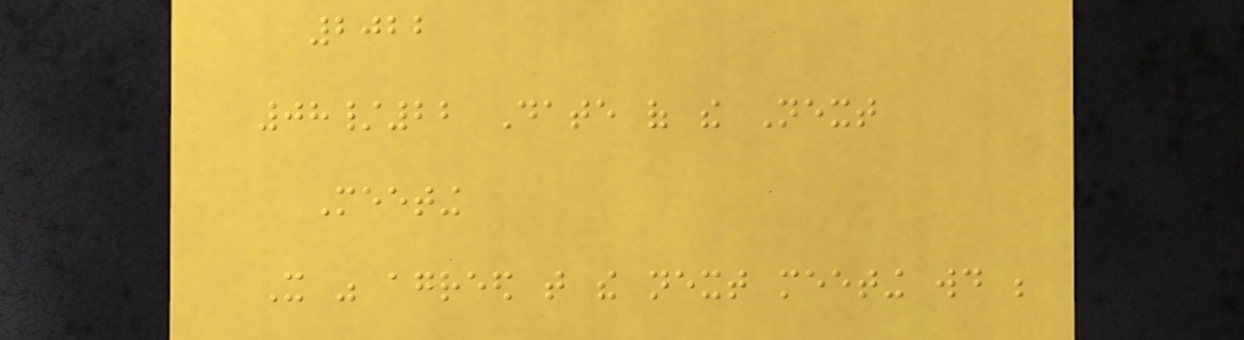2022
08/22 Date of the Next
Meeting
It was agreed that the next meeting would be
